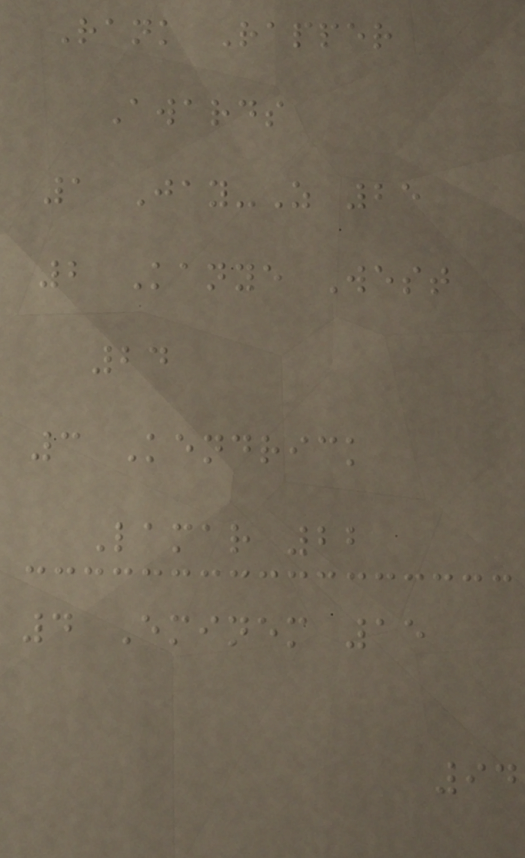Rank Rapper
Awards
1 Jay-Z 25
2 Kanye West
24
3 Kendrick
Lamar 22
4 Eminem 15
94
